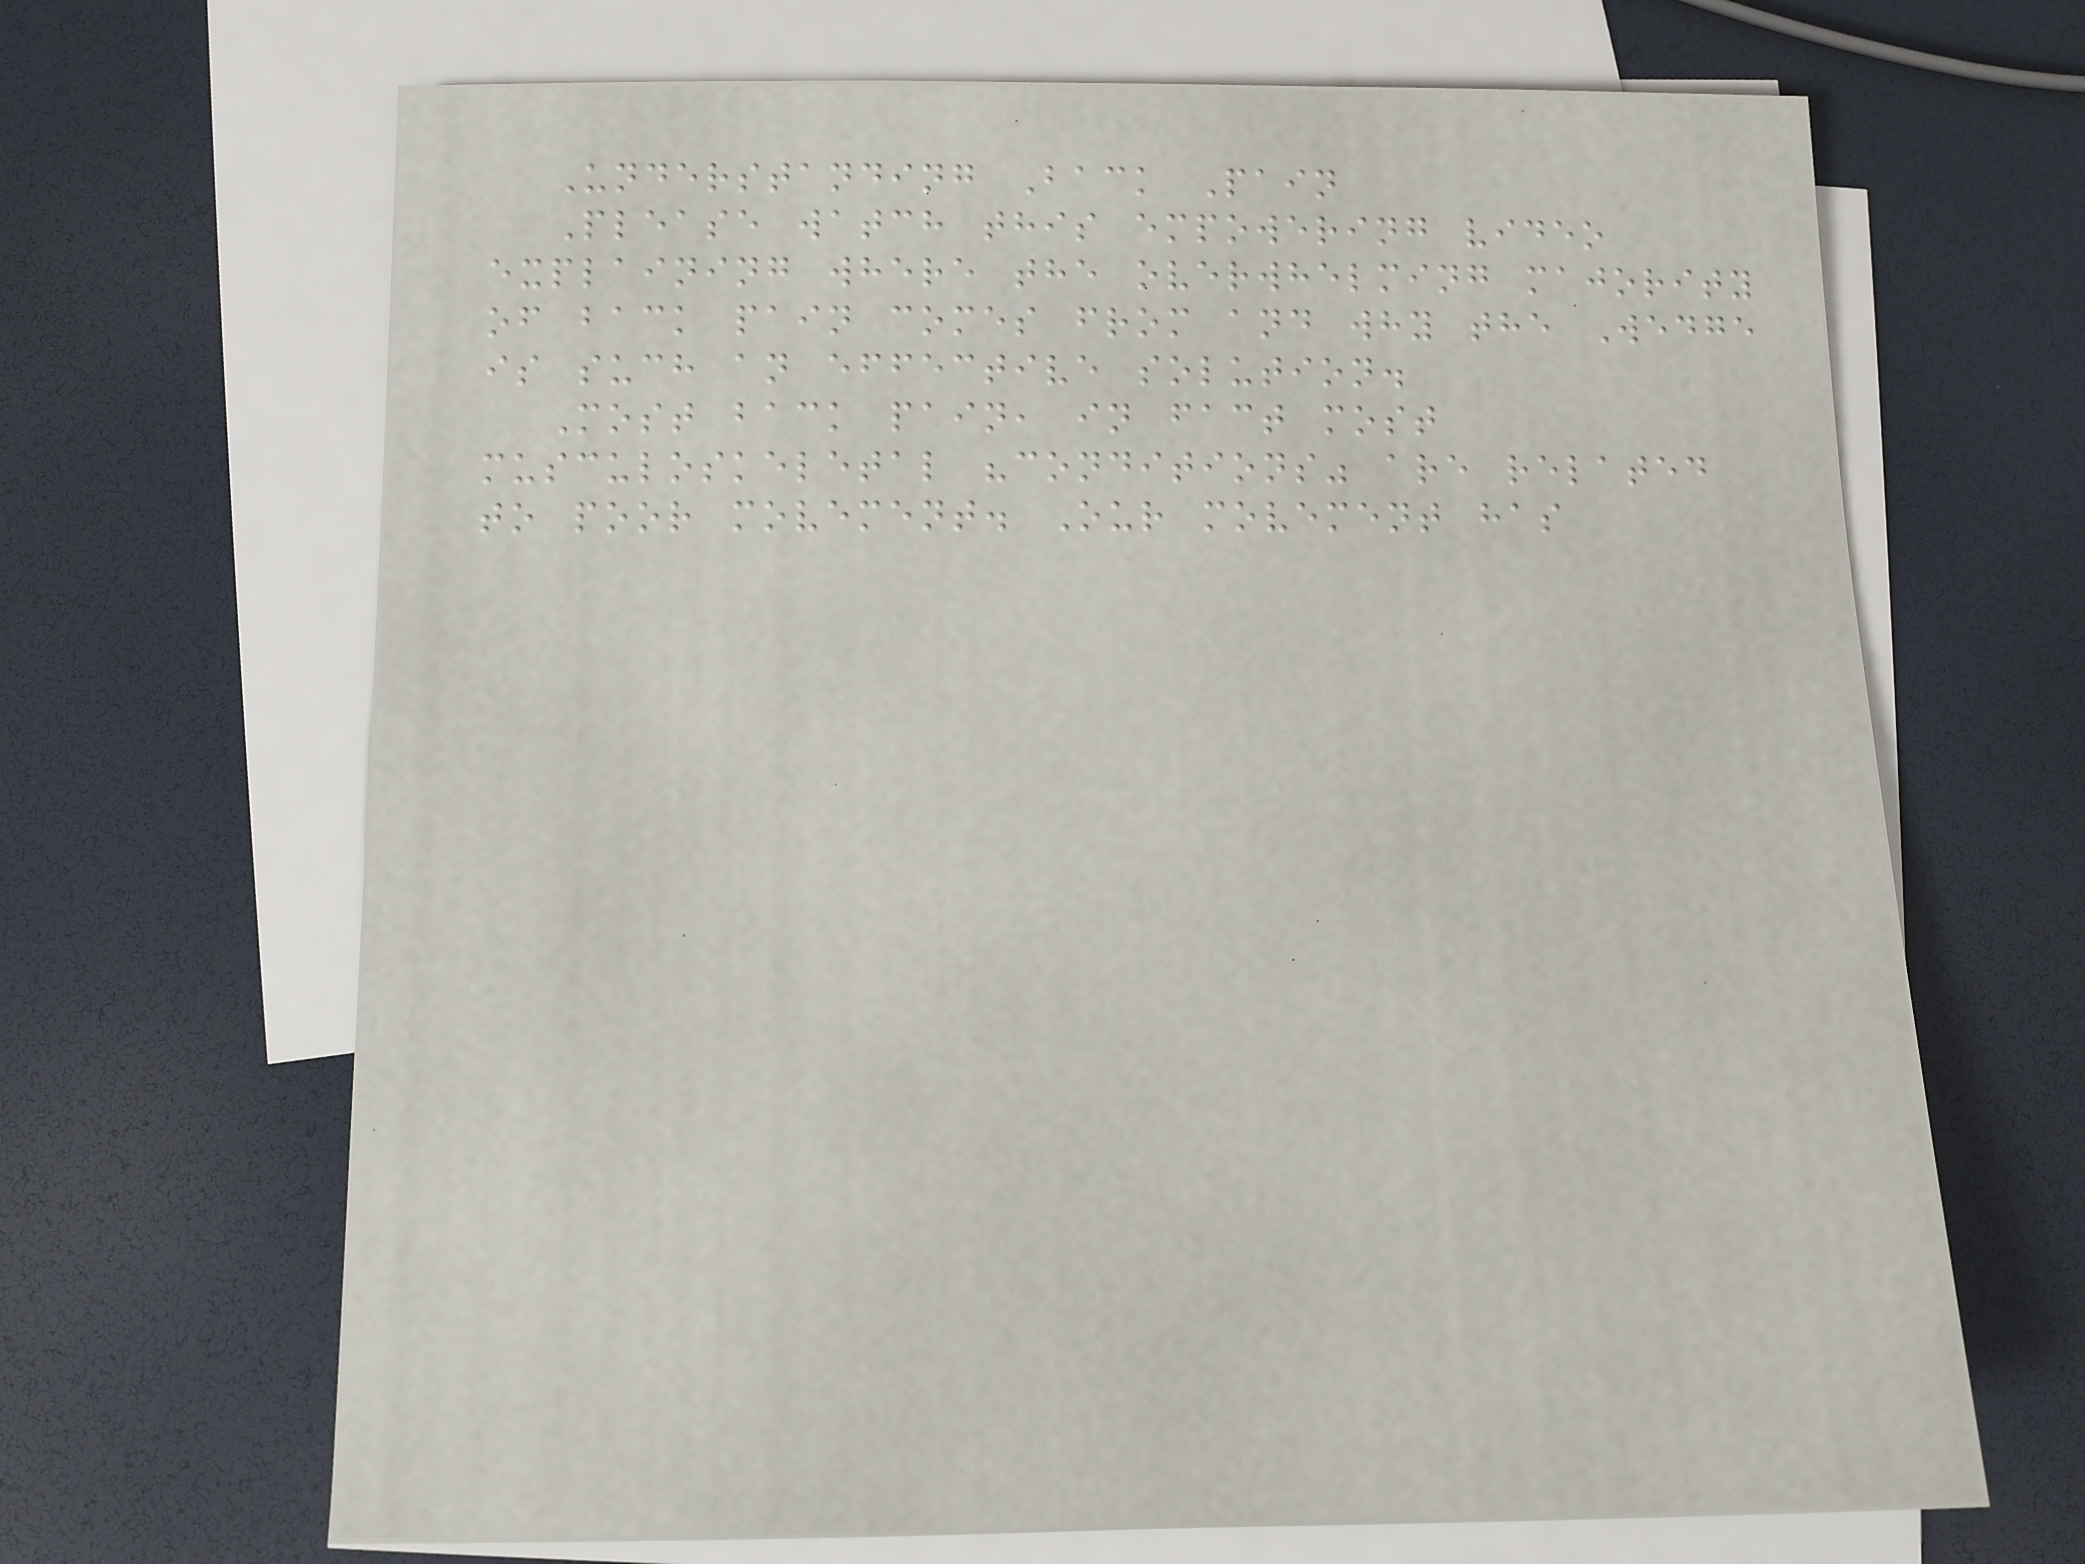Understanding Back Pain
Please watch this empowering video
explaining where the overwhelming majority
of back pain comes from and why the Wedge
is such an effective solution.
Most back pain, in fact most
musculoskeletal "conditions" are related
to poor movement. Our movement has
